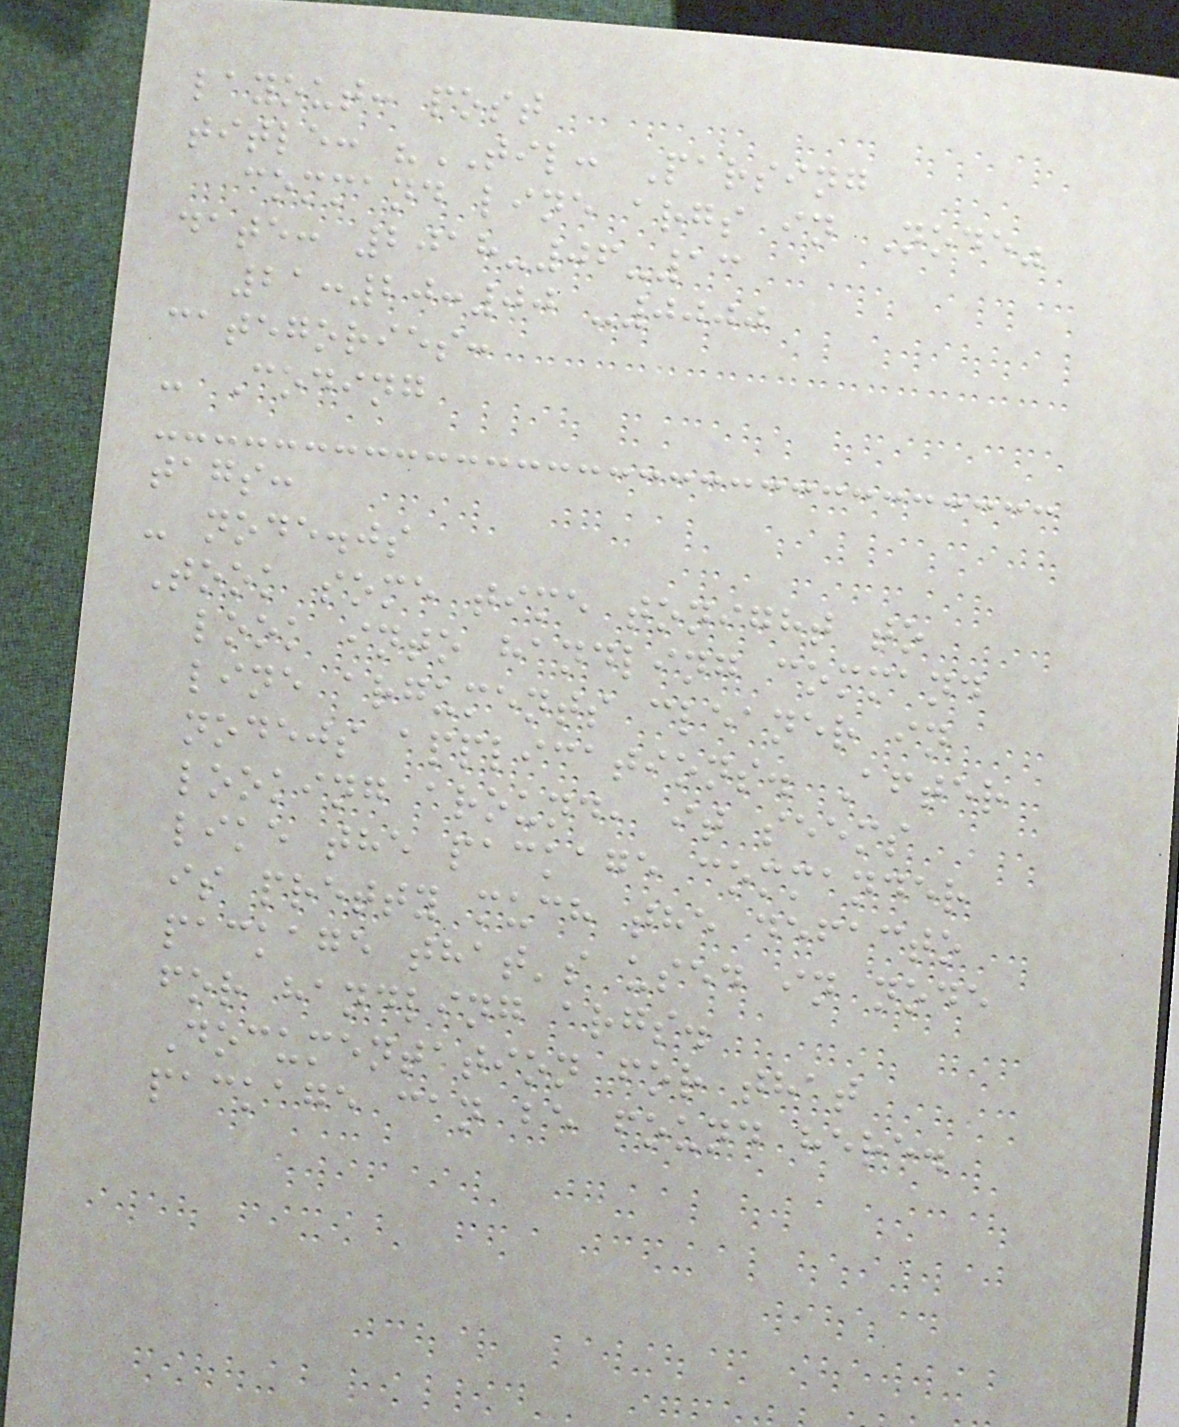layout: post
title: "TIL: Parsing
command line args in Node"
date: 2018-06-13
21:20:00 -0000
categories:
- Coding
tags:
- node.js
Took some time tonight to
look into handling command
line arguments cleaner in
nodejs applications. After
looking around, it seems
like the package commander
is pretty much the defacto
package that's used in node
for handling args.
Documentation for that
package can be found here.
